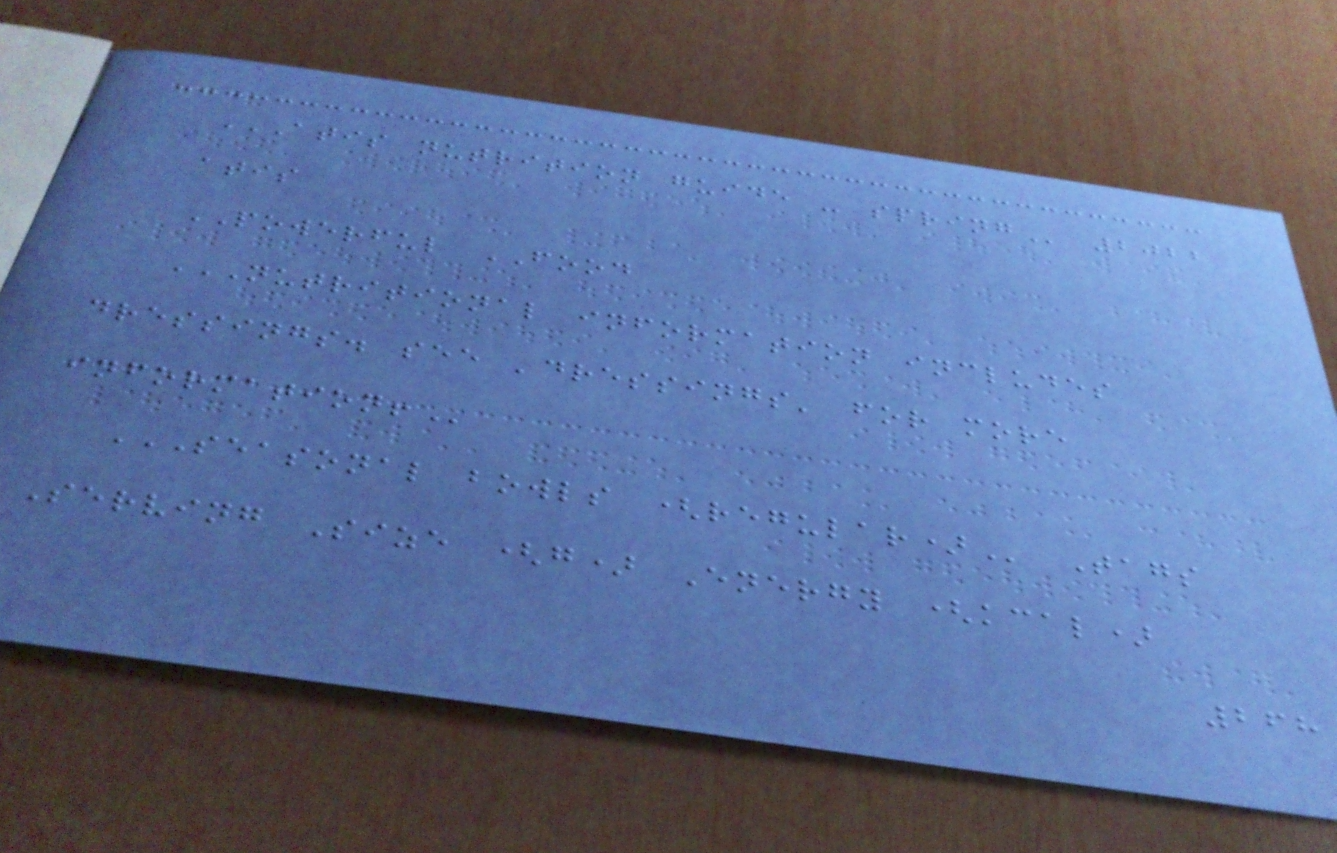ATIS NUTRITION GUIDE - SPRING 2022
atis
POWERFUL FOOD
NUTRITIONAL INFORMATION INCLUDES
DRESSINGS. SEE 'DRESSINGS' FOR MORE
INFORMATION!
SEASONAL BOWLS (REGULAR) Tags
Serving Size (g) Energy (kcal)
268
